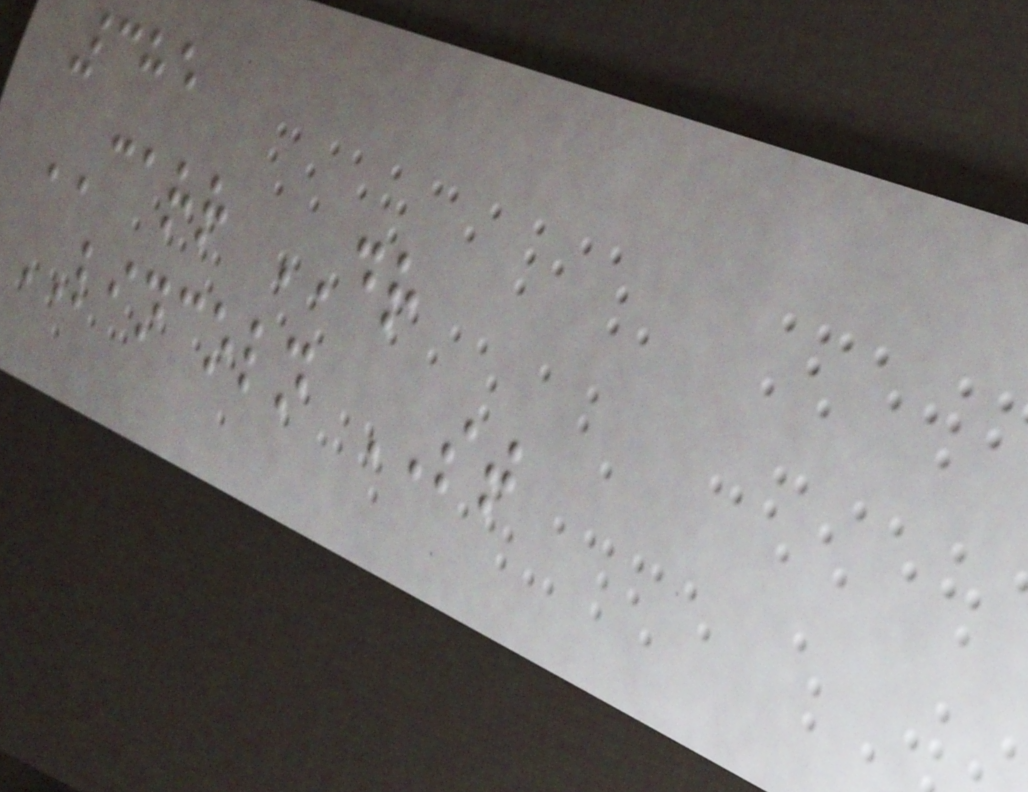385
CARR DR
LINCOLN ST
